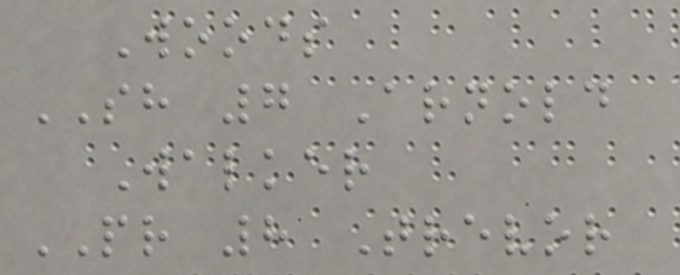Woods
SH 7 Arnold
Walker
PR 8 Trevor
